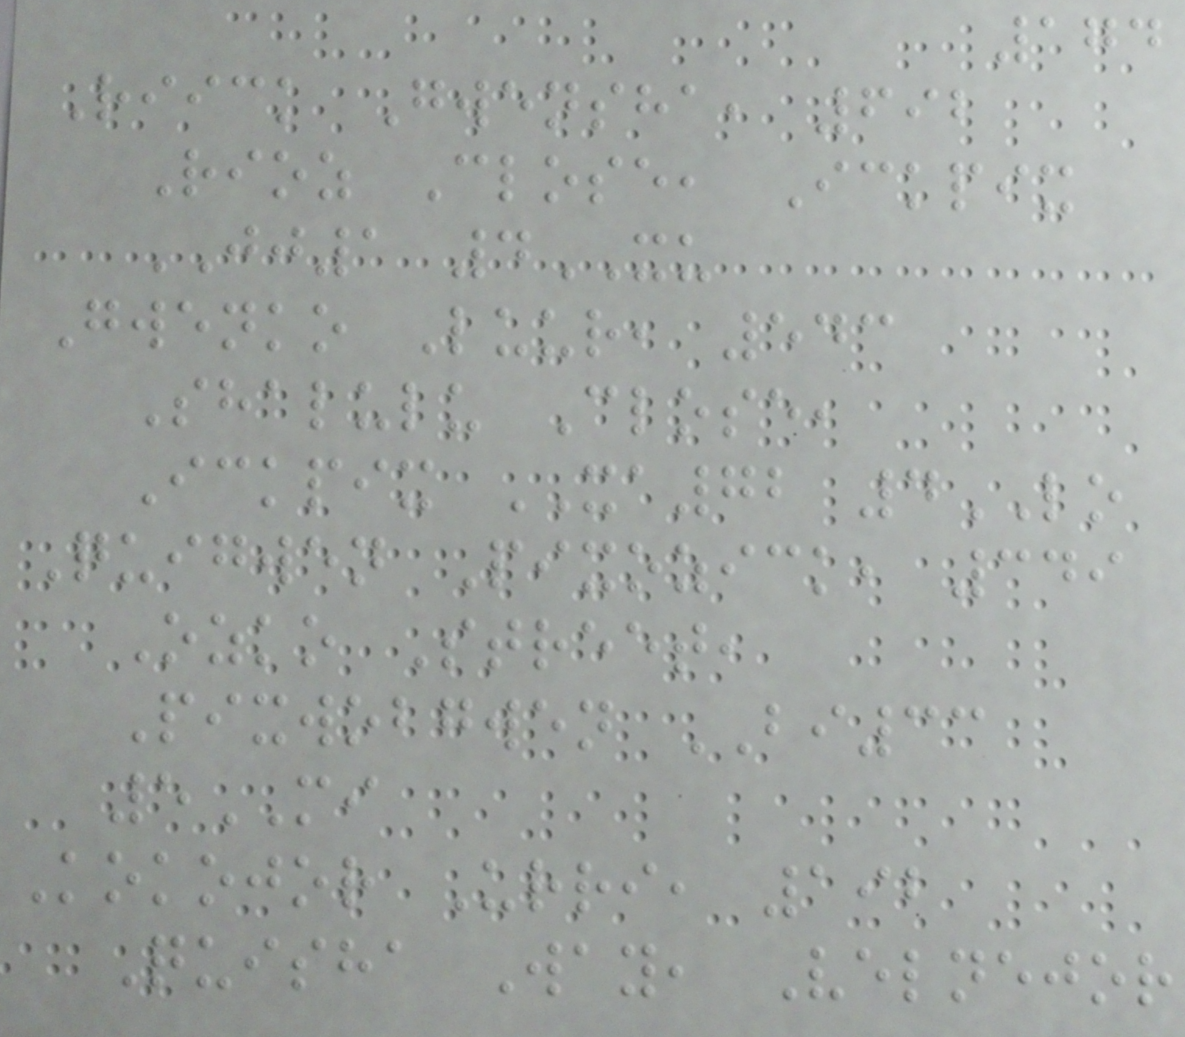174
Riick Gwensha, 692
Rioz Close, Ickpix
JJ1 4XU
Gwenko Luur, 543
Shalulu Close,
Ickpix XA72 4LO
Quigwen Pixozick, 349
Ozko Street,
Pixwobgwen BI33
5MI
Kokojor Urri, 192
Quisha Way, Velnejor
